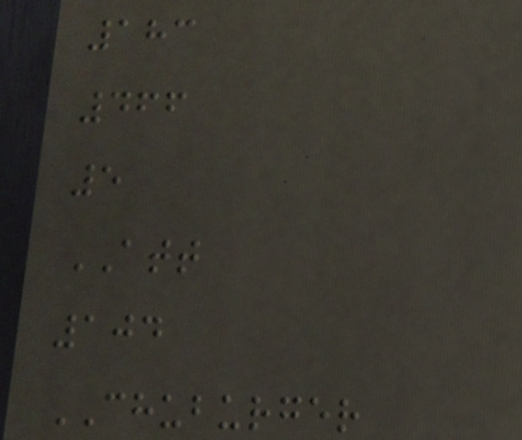183
466
5
ATT
104
CHUBURGER
